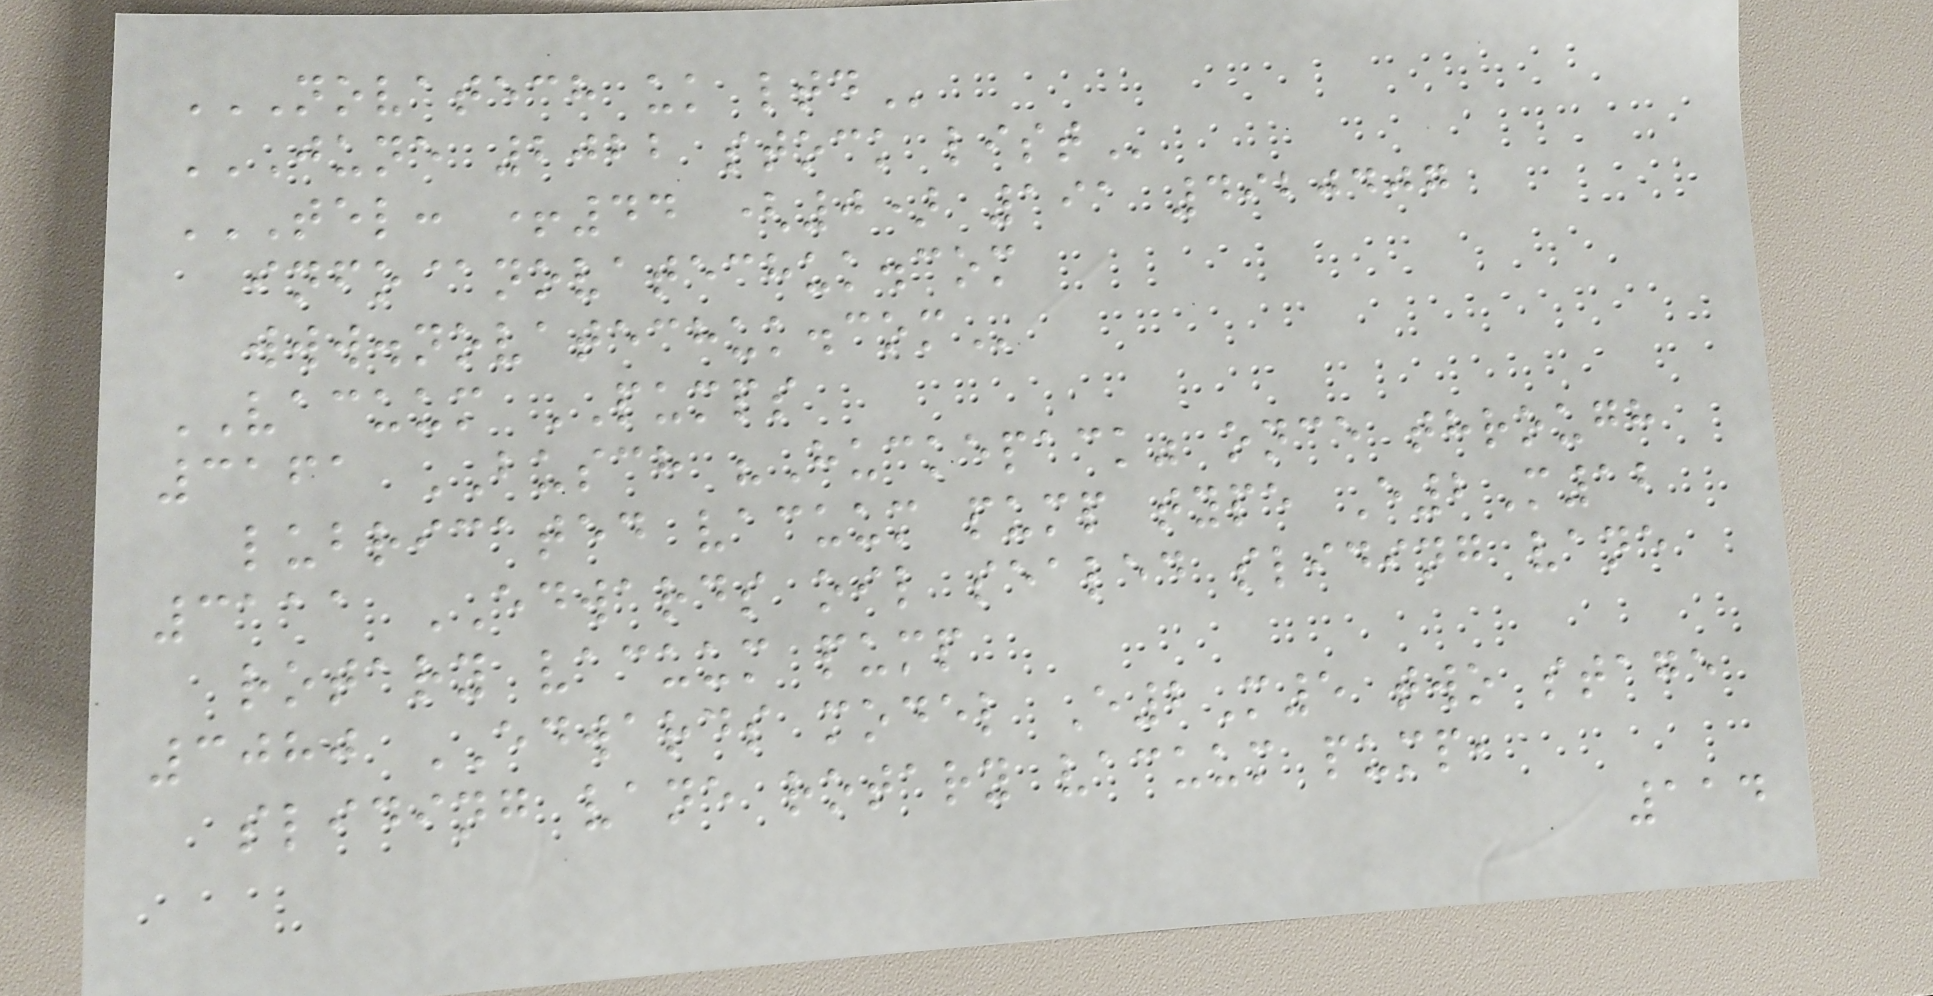NOVATECH UK LTD
JUNE 2022 STOCK LIST
TEL: +44 (0) 191 4920407
INFO@NOVATECHUK.COM
WWW.NOVATECHUK.COM
VACUUM PUMPS
3161 BUSCH "Huckepack" once through
lubricated vacuum pump type E2M12
3111 EDWARDS oil sealed sliding vane
rotary vacuum pump
3080 EDWARDS model E2M5 two stage
sliding vane rotary vacuum pump,
114
